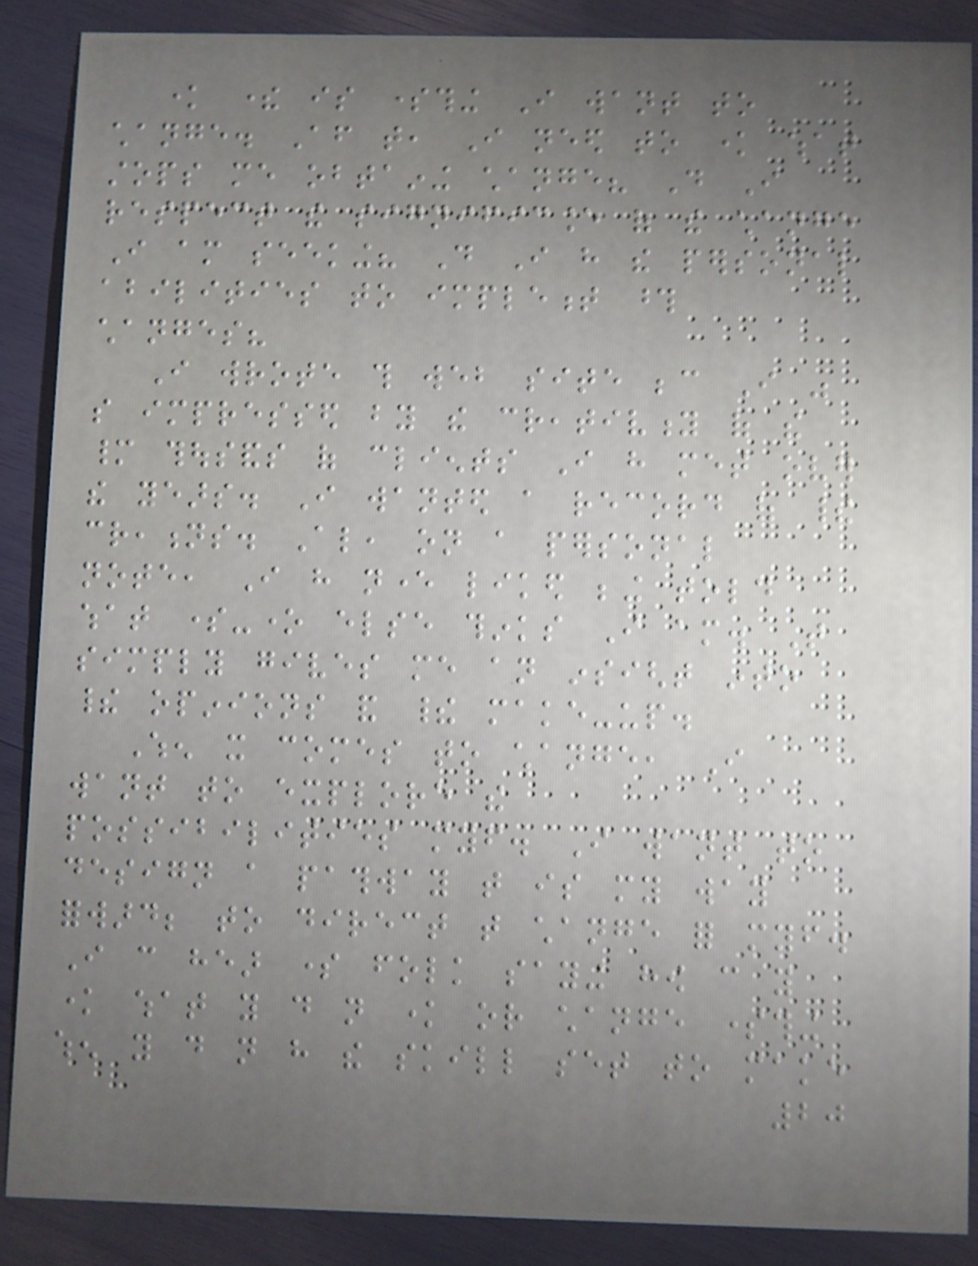know there is something I want to
change. After that, I need to know what
stops me obtaining change? Do I
respect the significance of the change
I am seeking? Do I have the personal
abilities to implement those
changes?
I wrote this web site because I was
so impressed by the creativity of the
many thousands of clients I have met over
the years. I wanted a record of their
creations. Also, on a personal
note, I have never liked being told
what some-one else thinks I am. That
simply gives me an insight into
their opinions and their make-up.
When it comes to change, I
want to explore the
possibilities myself. I want to
design a pathway that is my way
forward; to direct that change for myself.
I can hear some folk saying how can you
know what you do not know or change something
when you do not have the skill set to make
20
